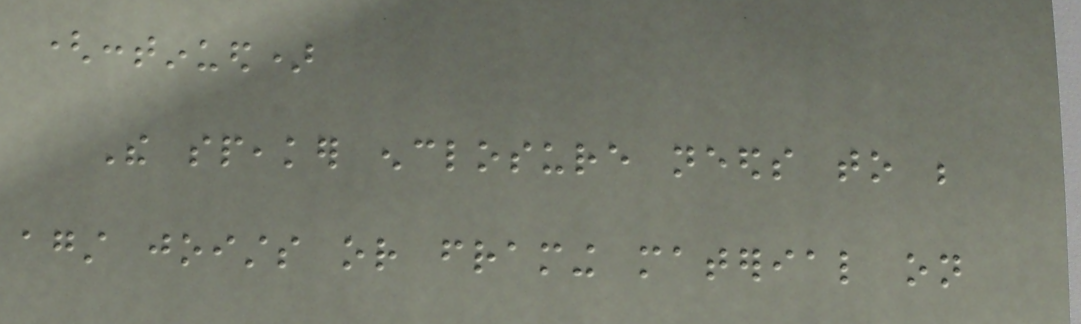(continued)
The speaker enclosure needs to be
against joists or framing material on
